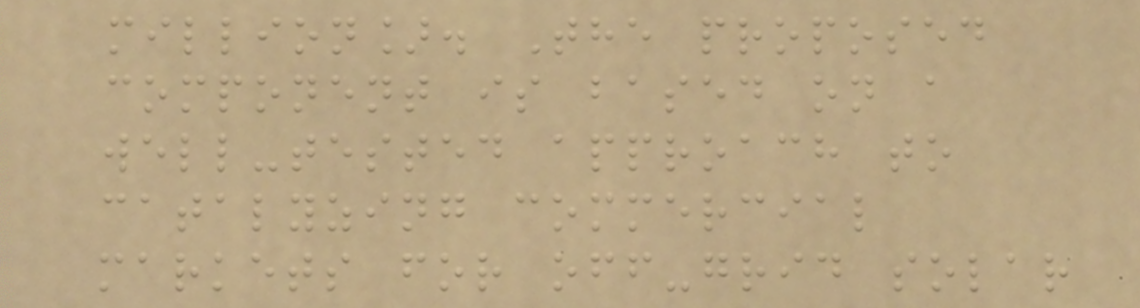million]. The proposed
component is based on a
well-tested approach to
catalyzing commercial
markets for off-grid solar
